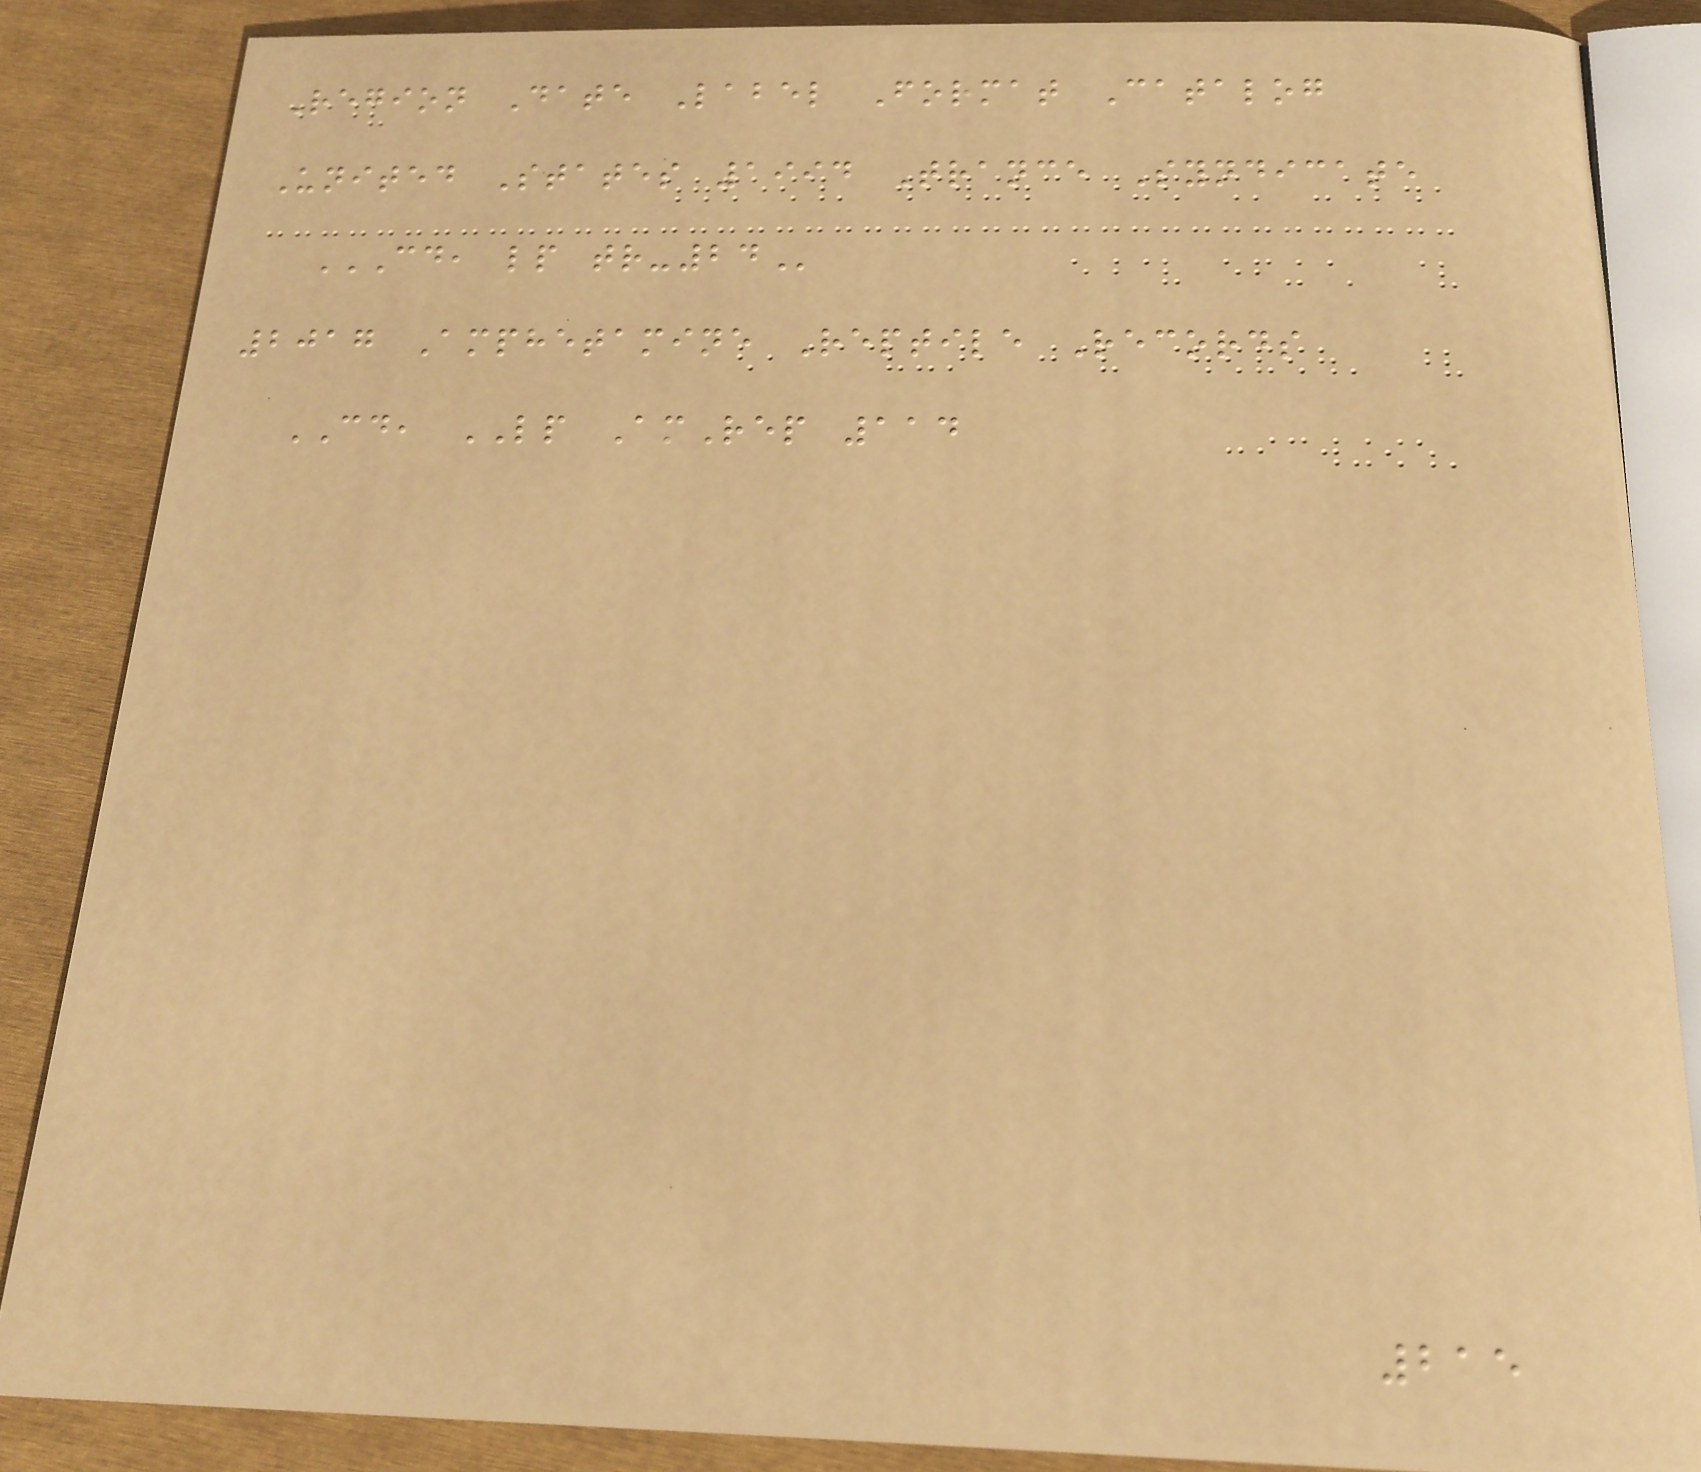Region Date Label Format Catalog
United States 1994 Trance Syndicate
CD, LP TR-24
2017 Amphetamine Reptile Records
CD, LP AmRep 114
215
